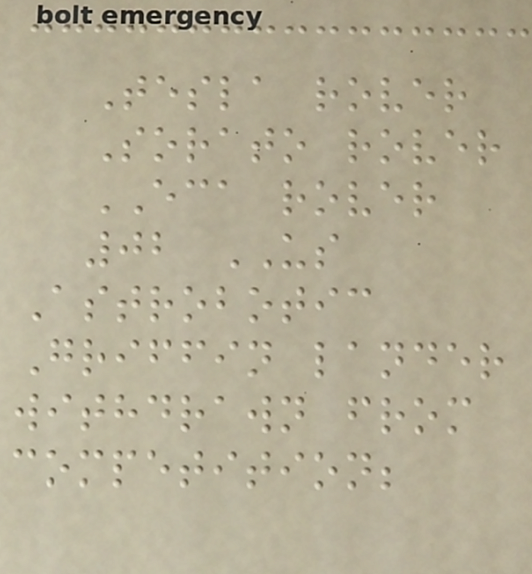Tesla rover
Sorato rover
ECA rover
02 US
Astrobotic
Griffin lander
withdrawn from
competition;
